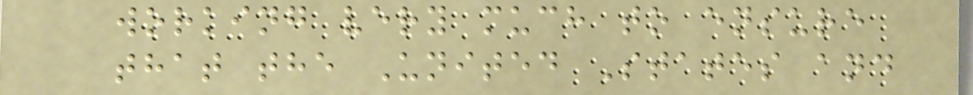working very much to ensure
that the United States and
